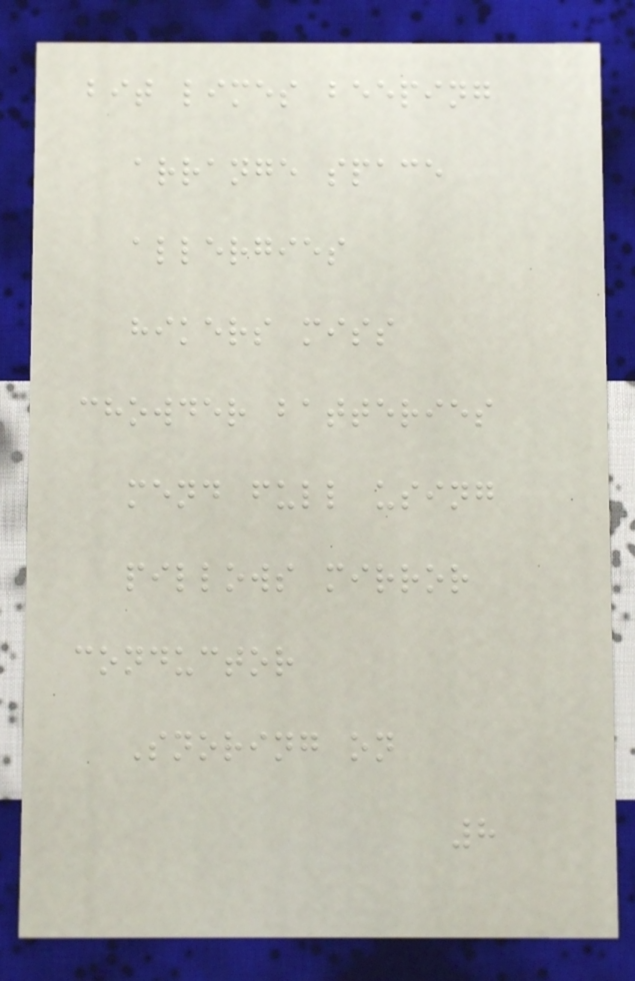bit limes beeping
arrange space
allergies
hikers miss
chowder batteries
mend full using
pillows mirror
conductor
Snoring on
8
